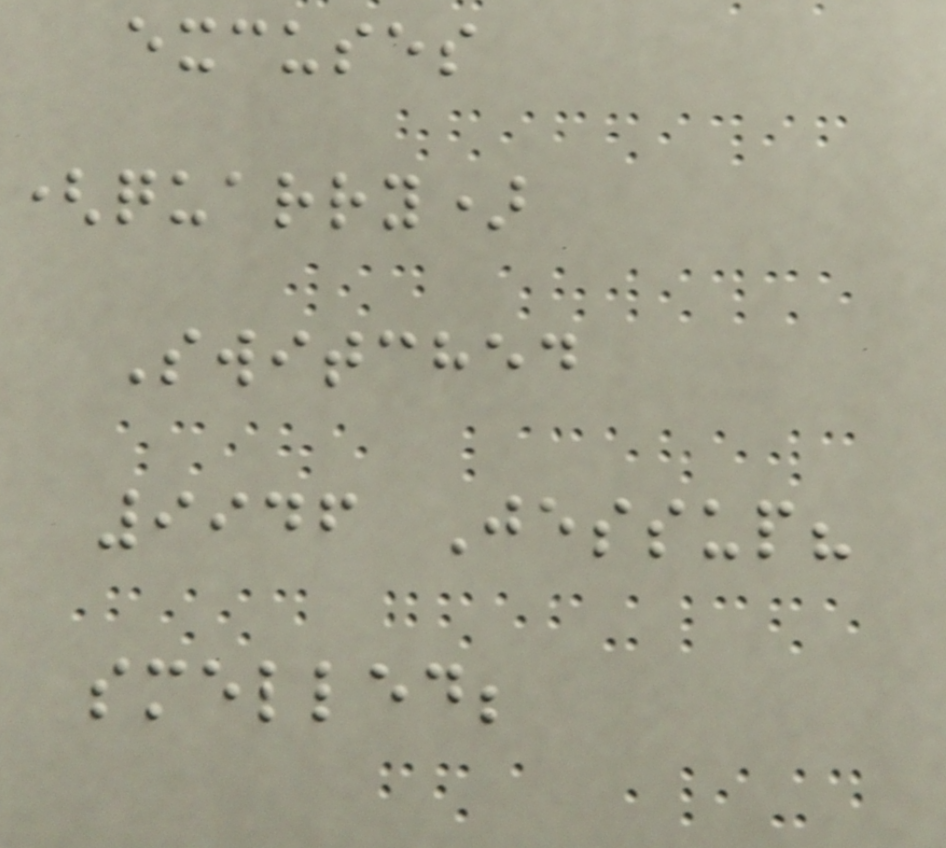excuses
(quarry)
Switched
9946 Jessup?
smelled;
